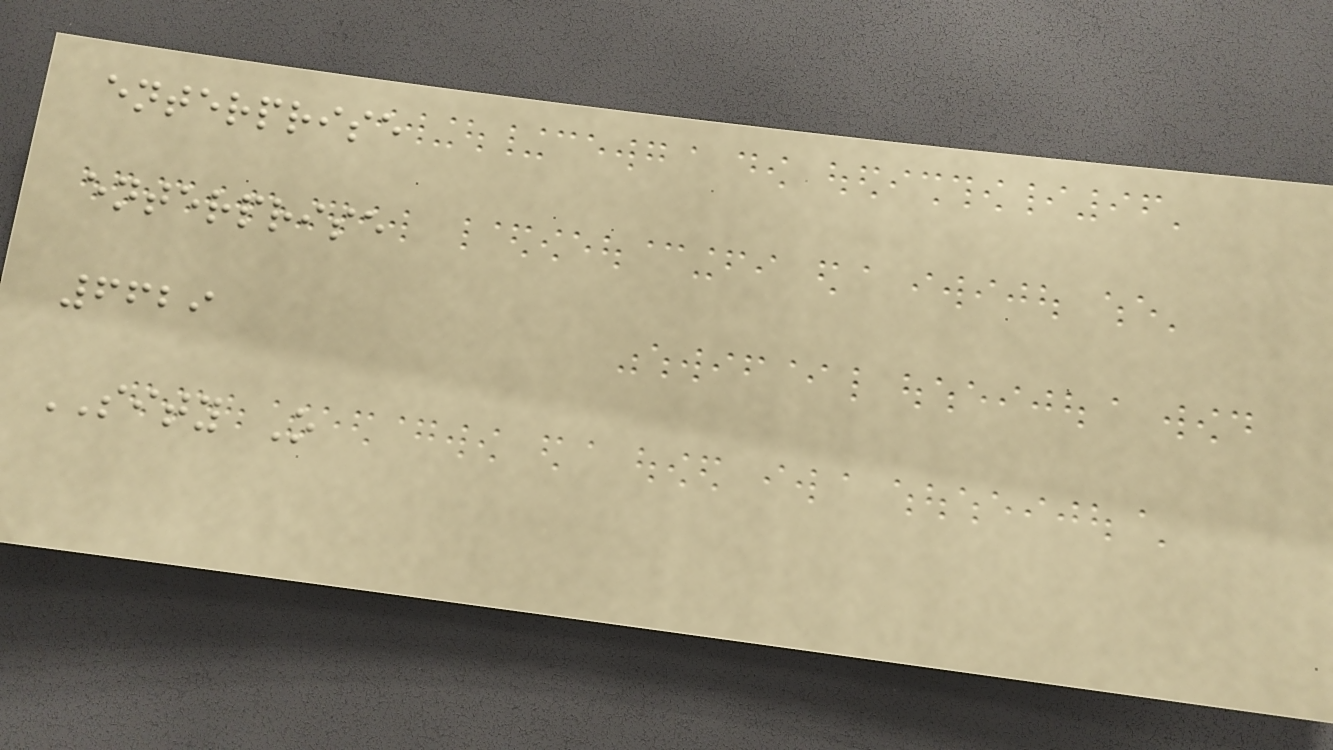enterprise
enterprise
6629
SITY O
